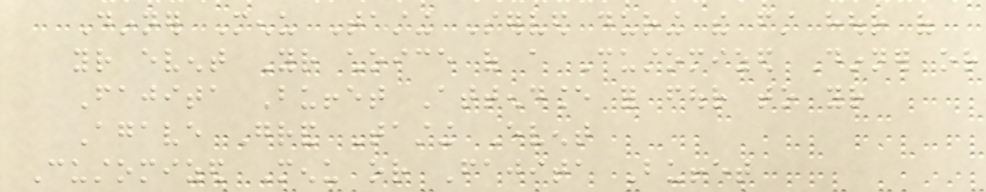Dinner Menu Tasting Served during the first hour of
your event Your choice of a Customized Dinner or
Fajita Buffet Attendance for four to your
Agave Grand Tasting Event
Customized Menu or Fajita Buffet
